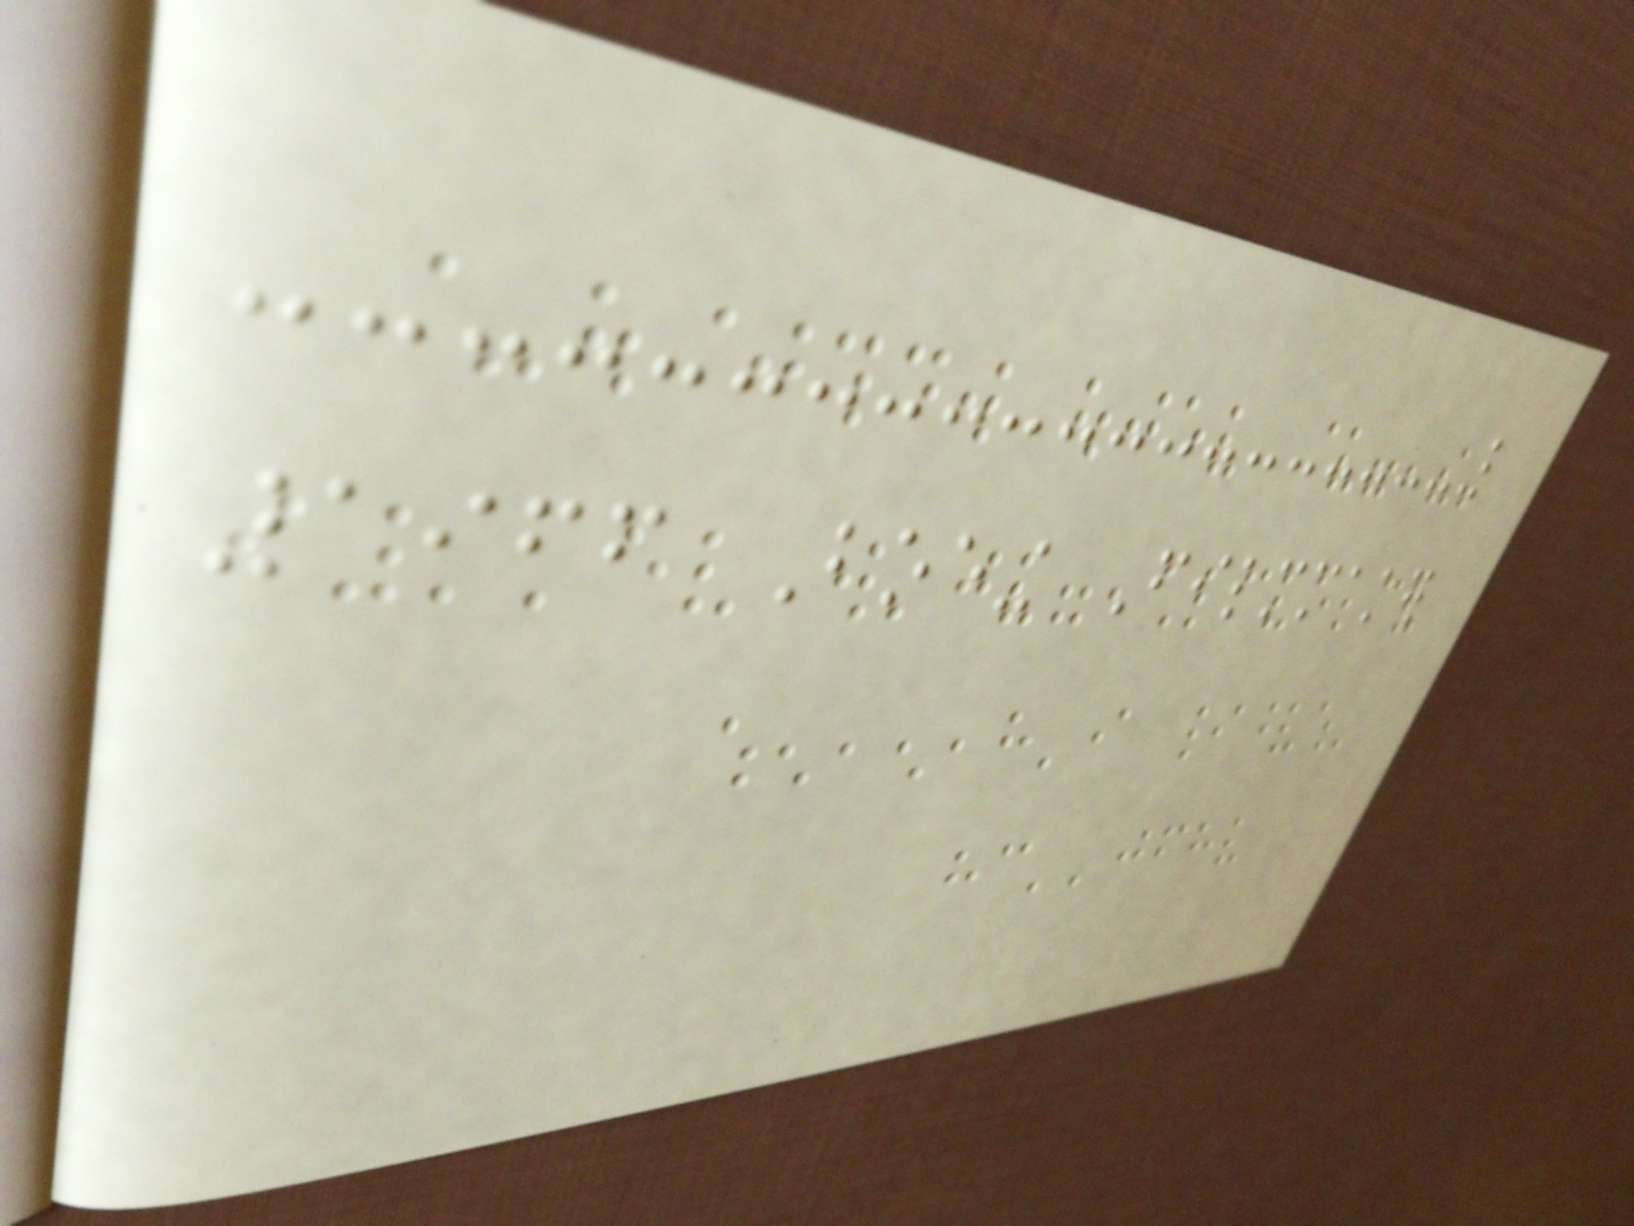1966 Boeing Filmmaker
